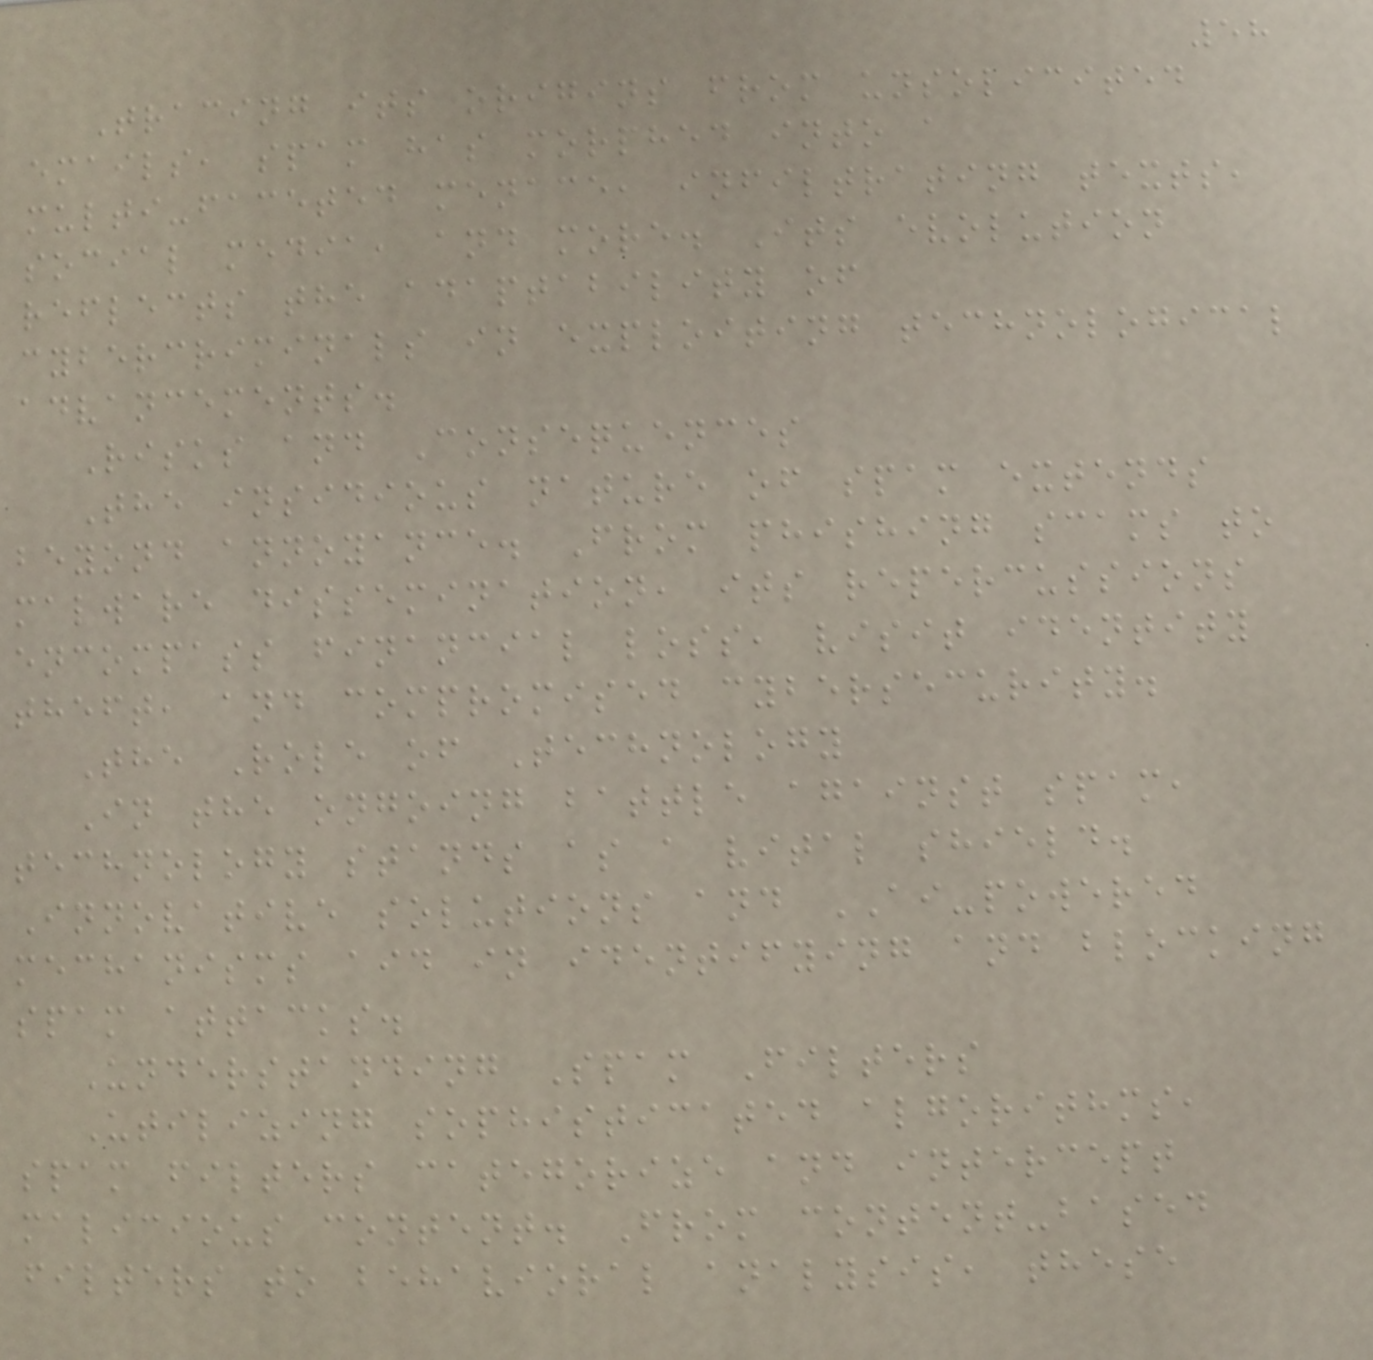58
Tracing its origins from unsolicited
emails, spam has morphed into a
multi-faceted menace, infiltrating texts,
social media, and more. Its evolution
reflects the adaptability of
cybercriminals in exploiting technological
advancements.
Risks and Consequences
The insidious nature of spam extends
beyond annoyance. From phishing scams to
malware dissemination, its repercussions
encompass financial loss, visit identity
theft, and compromised cybersecurity.
The Role of Technology
In the ongoing battle against spam,
technology stands as a vital shield.
Innovative solutions and AI-powered
mechanisms aid in identifying and blocking
spam attacks.
Understanding Spam Filters
Utilizing sophisticated algorithms,
spam filters categorize and intercept
malicious content. From content-based
filters to behavioral analysis, these
